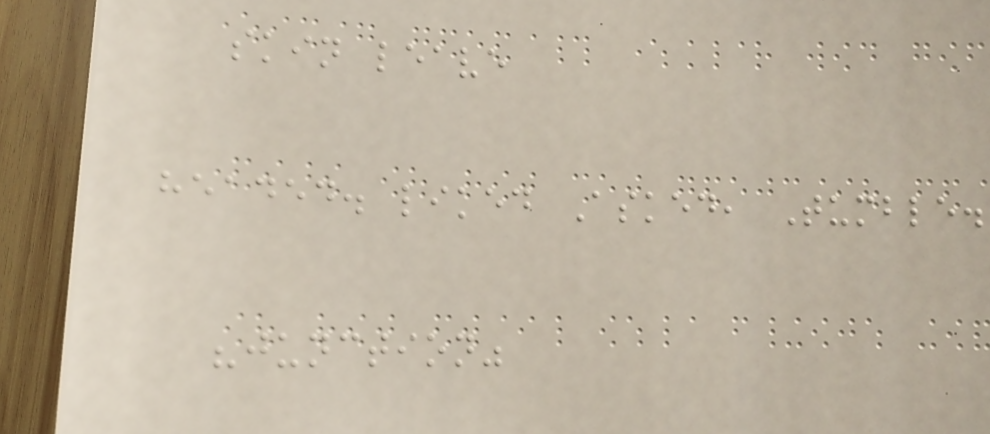skin leave
headed. liked Asked, Tumble.
"junction"
